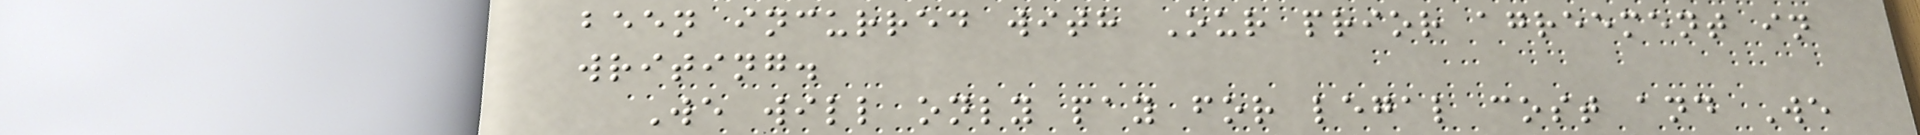been incurred with Our prior agreement in
writing.
We will only pay for legal cost and We
